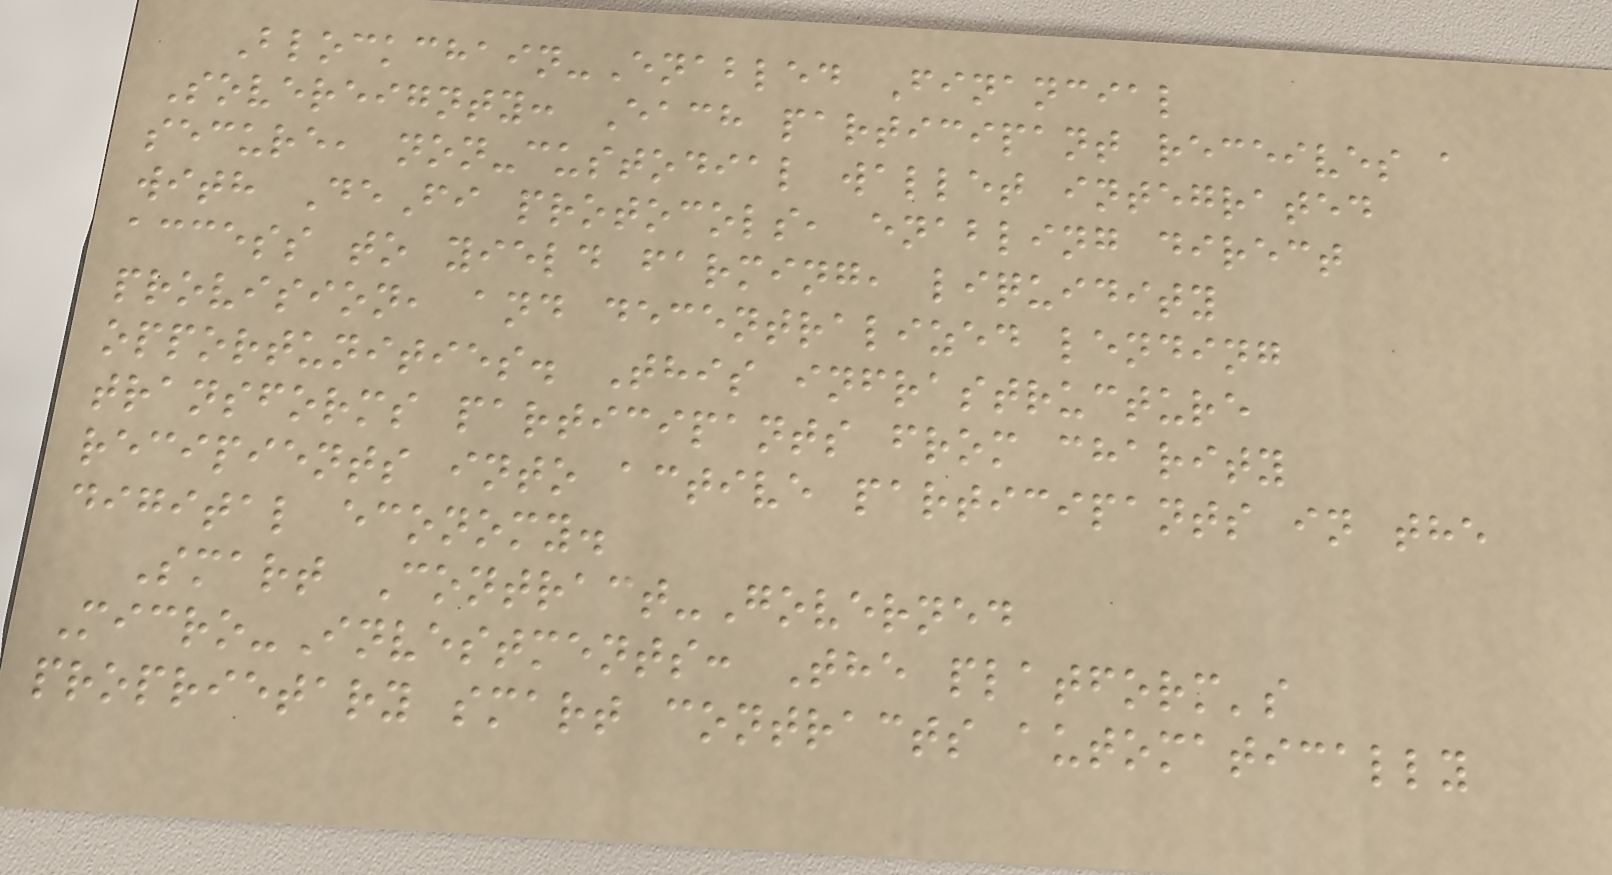Blockchain-Enabled Financial
Sovereignty: Each participant receives a
secure, non-custodial wallet integrated
with DeFi protocols, enabling direct
access to yield farming, liquidity
provision, and decentralized lending
opportunities. This infrastructure
transforms participants from charity
recipients into active participants in the
digital economy.
Smart Contract-Governed
Micro-Investments: The platform's
proprietary smart contracts automatically
